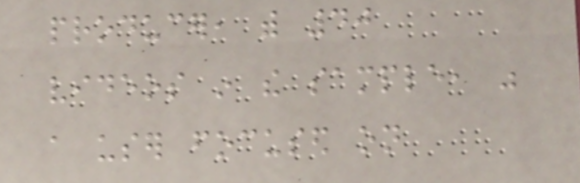producer, with 40
videos in the sample, was
a user focused on
